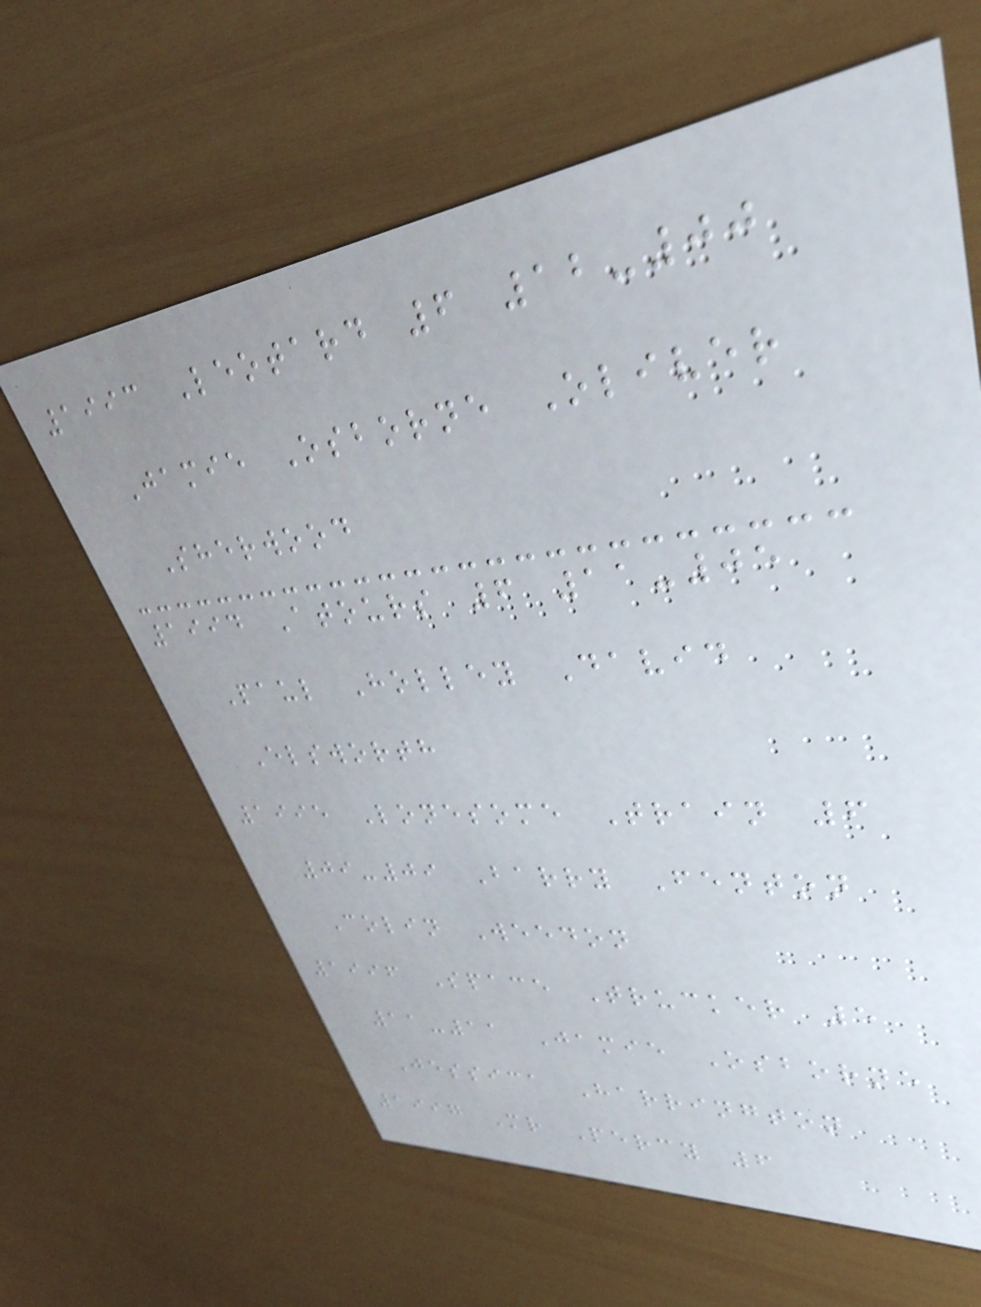1993 Leotard 6 12-00
Jamie Osborne Oliver
Sherwood
1994 Atours 6 11-05
Paul Holley David
Elsworth
1995 Lonesome Train 6
09-09 Barry Fenton
Colin Weedon
1996 Space Trucker 5
11-11 Jamie Osborne
Jessica Harrington
1997 Mr Percy 6
